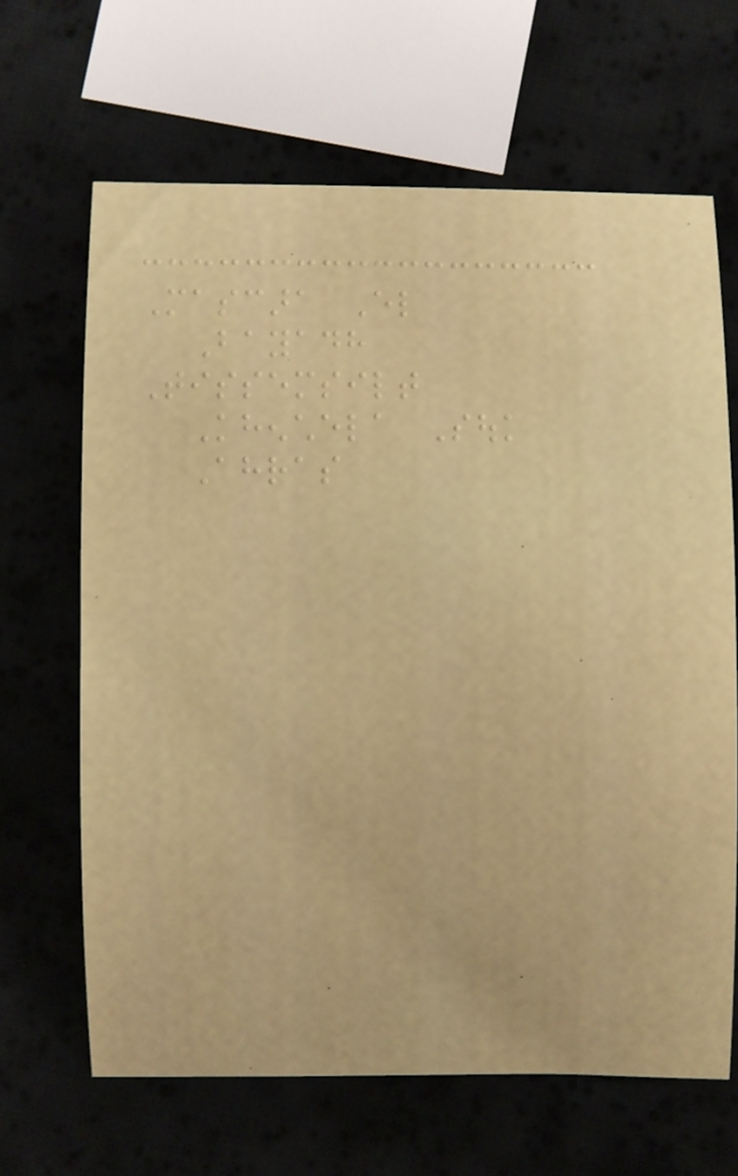Mascara El
Bayadh
Tissemsilt
Khenchela Souk
Ahras
